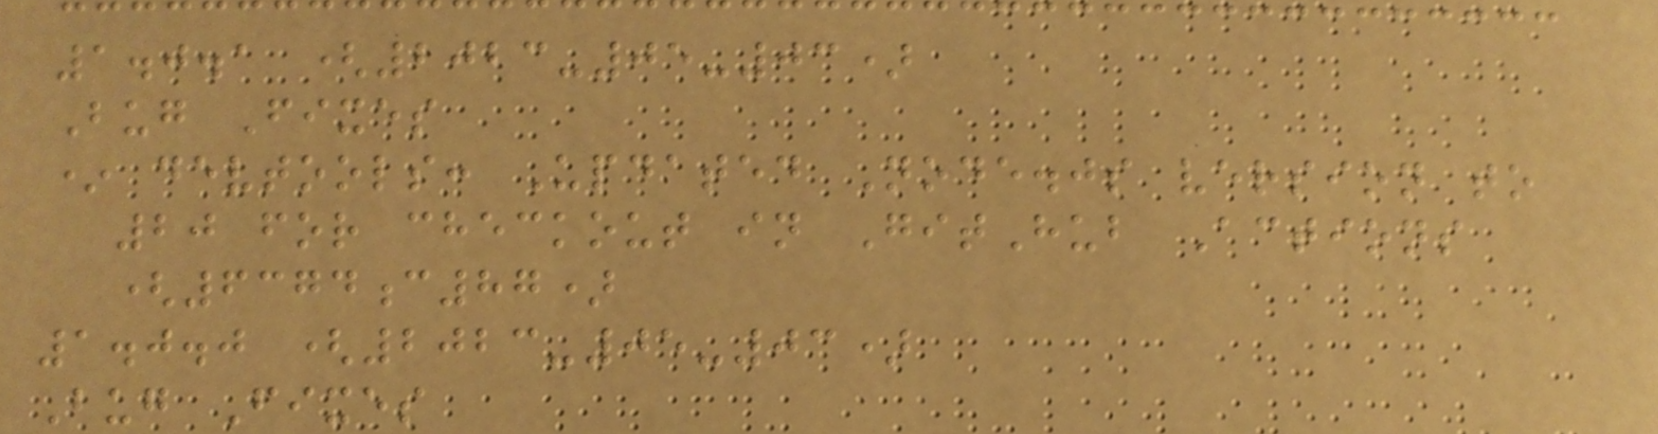1.0.1 (2023-05-03)
Bug Fixes
* devtools: Updated Node.js version to
20 for checkout in GitHub Actions
(6374c87)
1.0.0 (2023-05-03)
Bug Fixes
